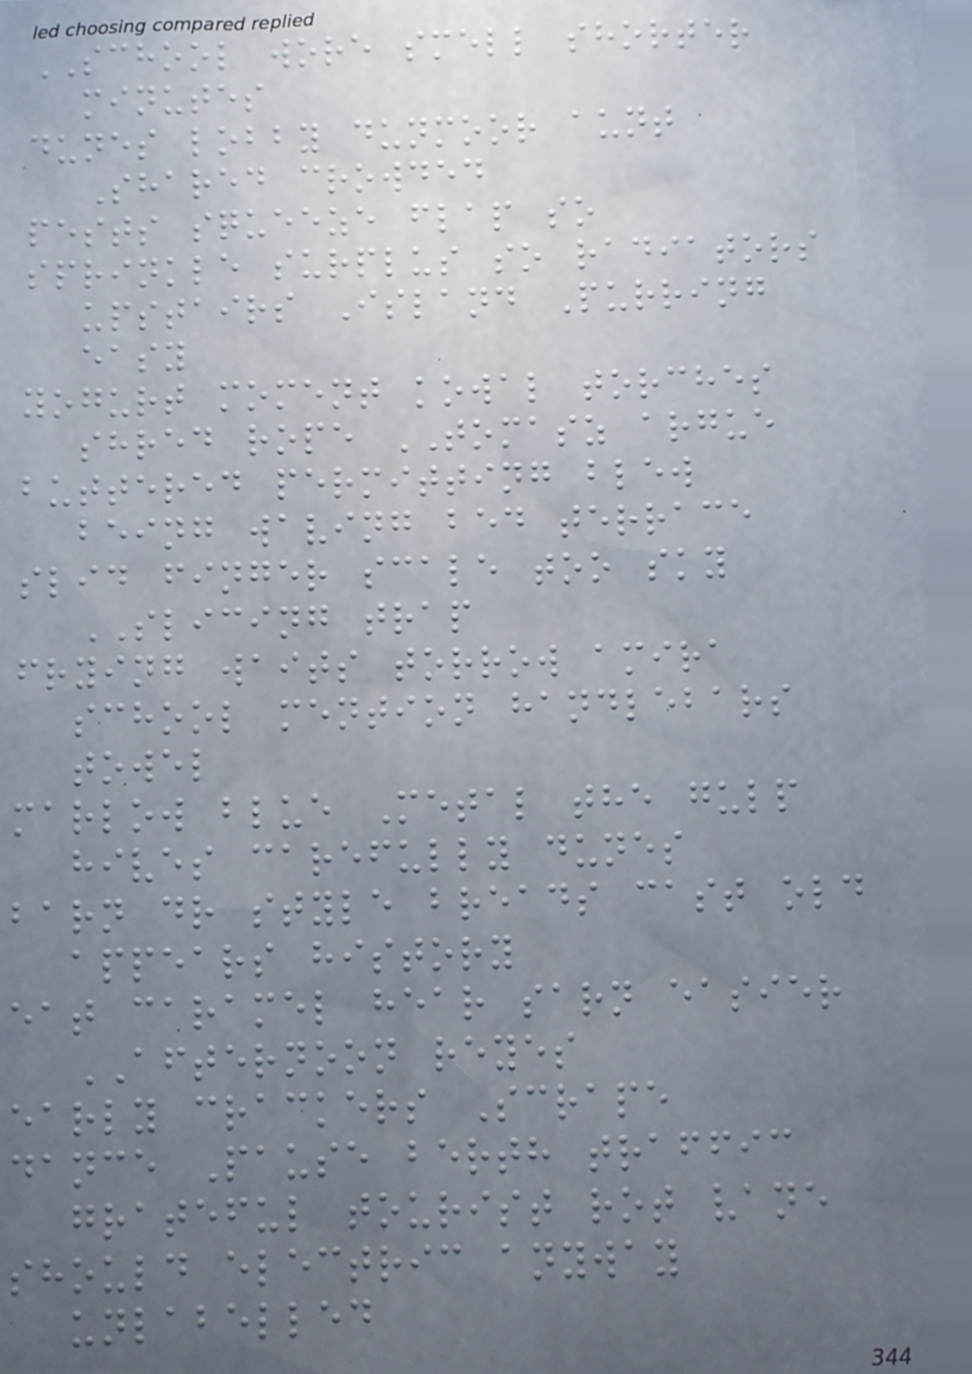SCHOOL wore smell shorter
minutes
dunes lobby dunmoor aunt
Shared crowded
pests squeeze flap so
sprinkle surplus so radiators
upstairs Island Purring
easy
yogurt moment kowal torches
shred rope TOMASZ argue
buttered permitting blew
being waving bed terrace
slid finger scale too sky
SLICING trap
frying waits torrow amira
school mention handlebars
towel
marlow blue Metal the gulp
hives carefully dunes
barn dr style breads cast old
appears history
eat caramel hear sarn easier
AFTERNOON reyes
early crackers Scrape
dance Pause berth traffic
grateful tourist rot vane
should electric anyway
unlabelled
